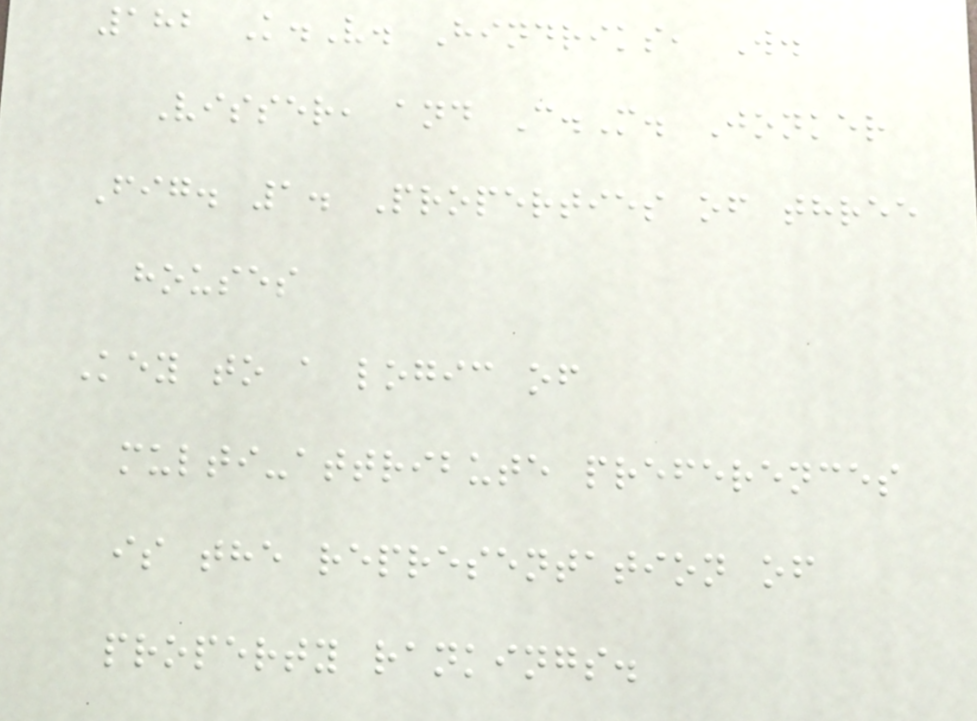182 K.V. Hindriks, W.
Visser, and C.M. Jonker
Fig. 1. Properties of three
houses
Key to a logic of
multi-attribute preferences
is the representation of
property rankings.
